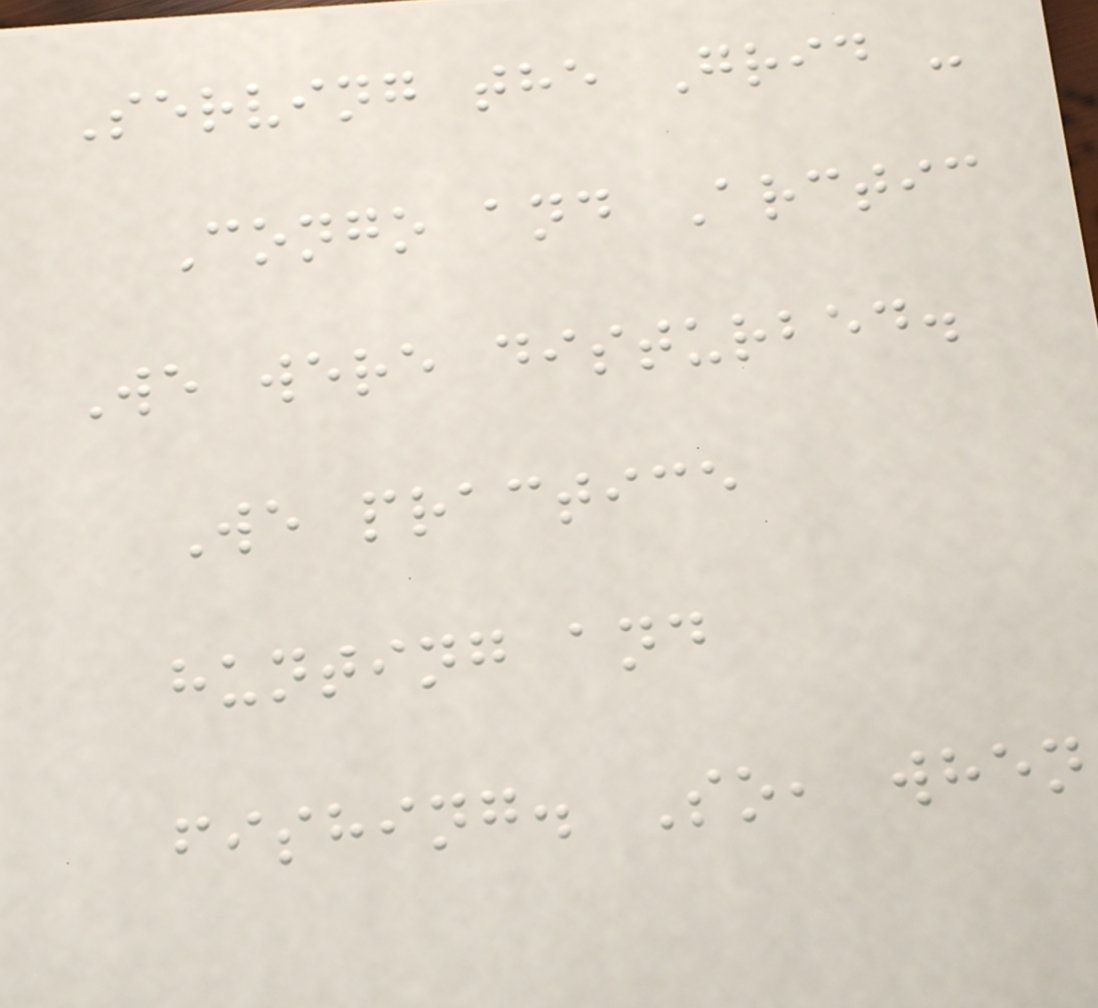Serving the Grid -
Congo and Arctic
We were disturbed.
We practice
hunting and
fishing. So, when
